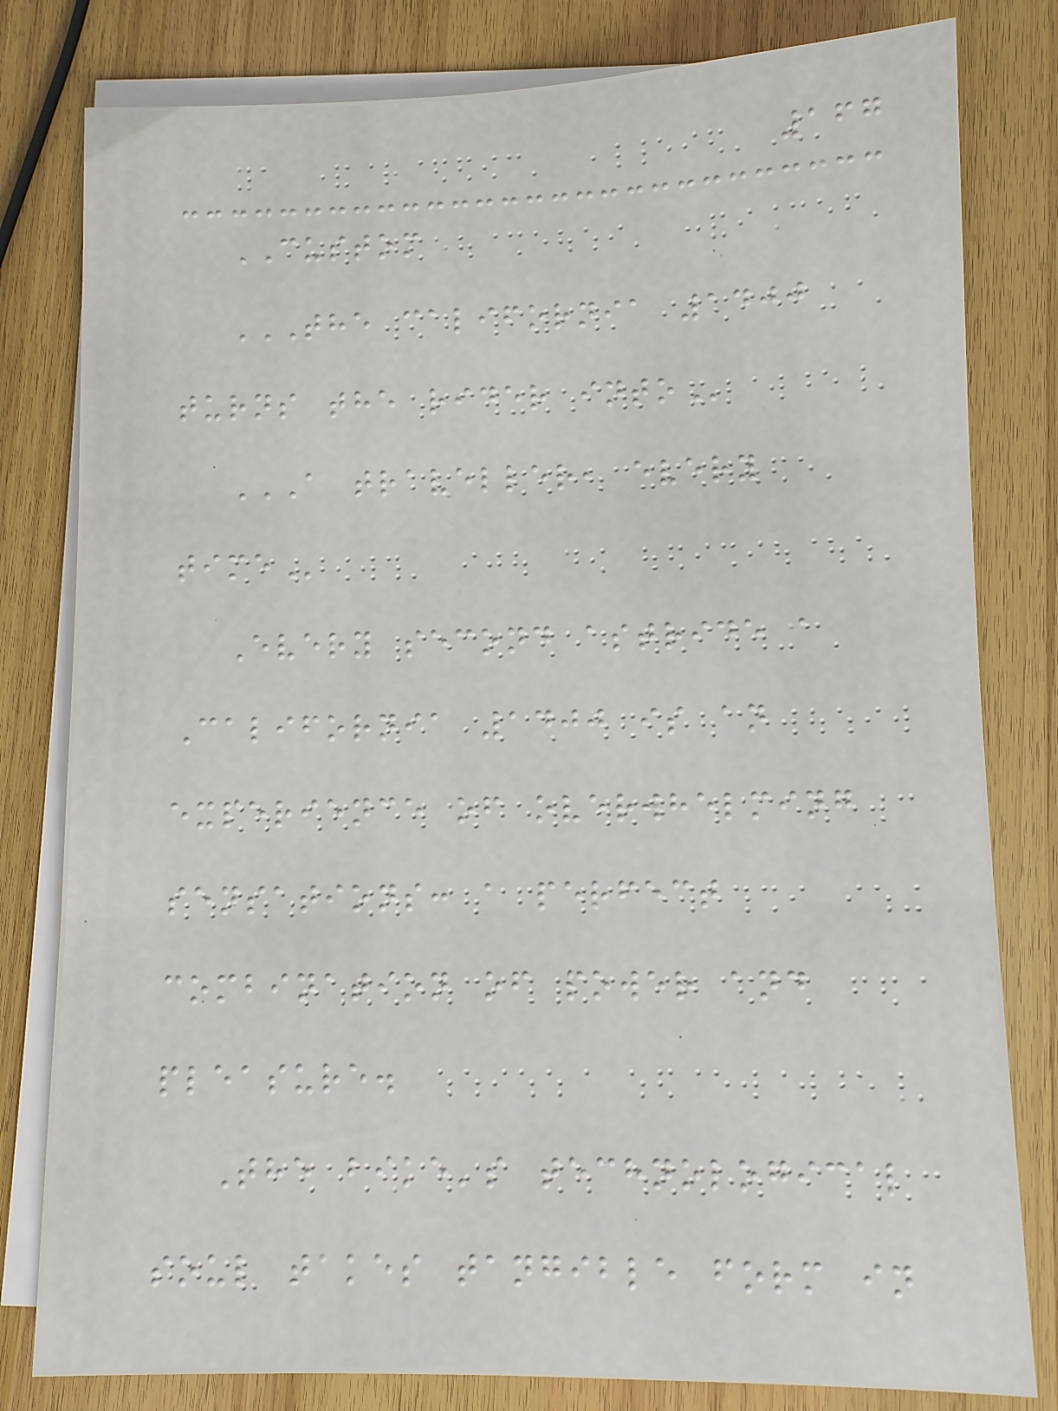167
CUSTOM
THE CALIFORNIA 1400
TURNS THE RIDER INTO
A TRAVELLER, EVERY
TIME
Every second astride a
California 1400 is an
experience of overwhelming
sensations: a perfect
combination of power and
pleasure.
The bike's technological
soul takes tangible form in
